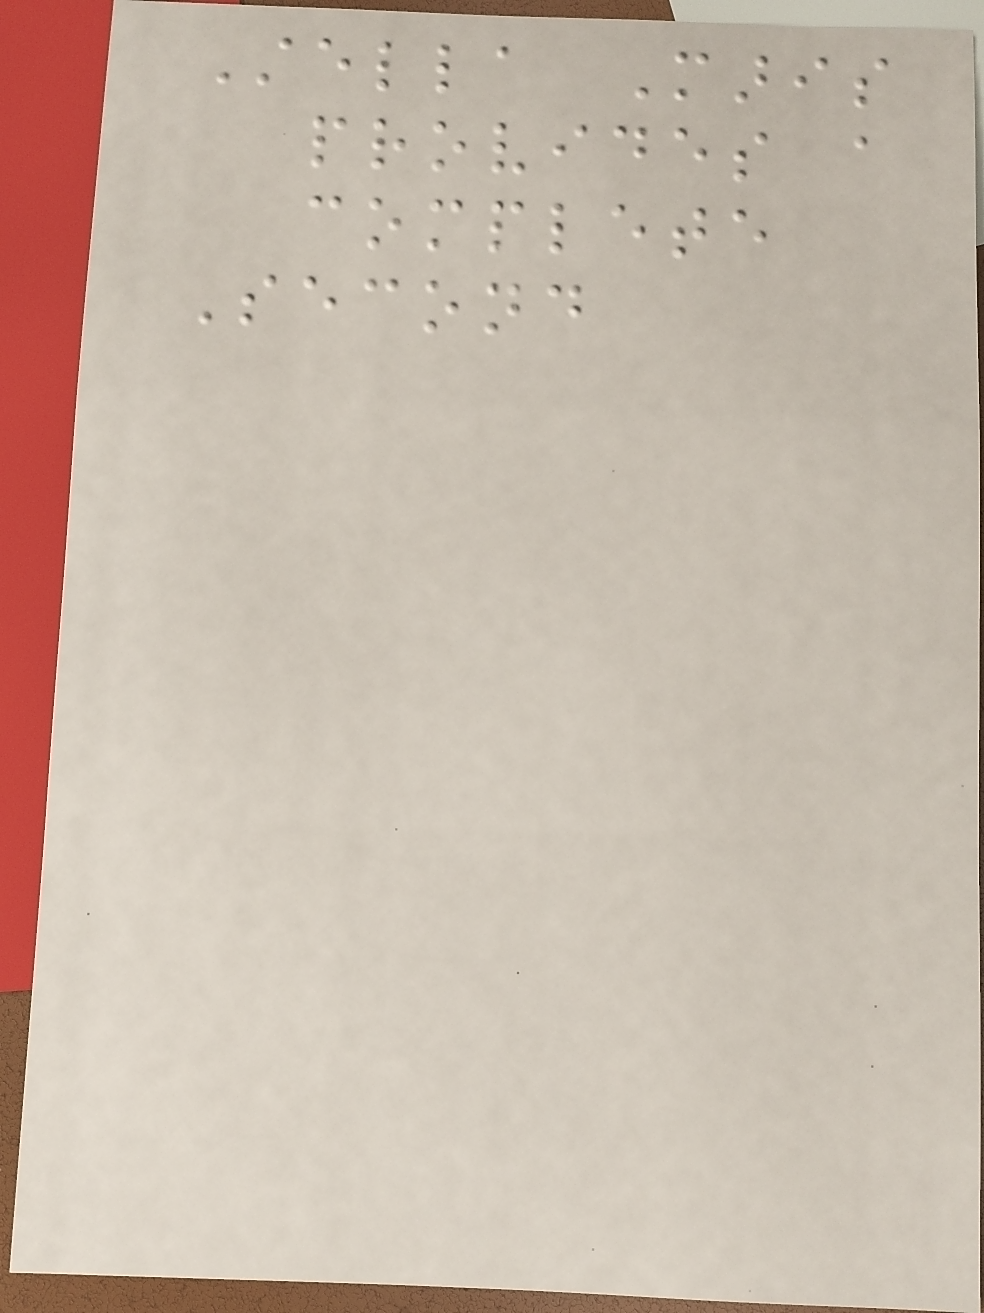Stella Maris
provides a
complete
Second
